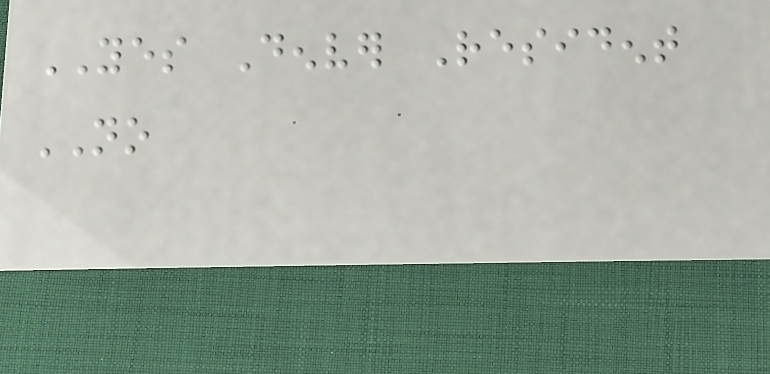YES Denver Resident
NO
